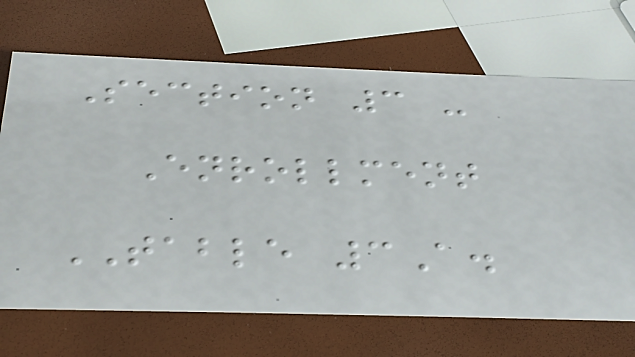Section 3 -
Enrollment
TABLE 3A.
